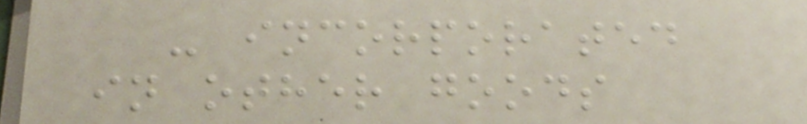- incorporated
in other goods
